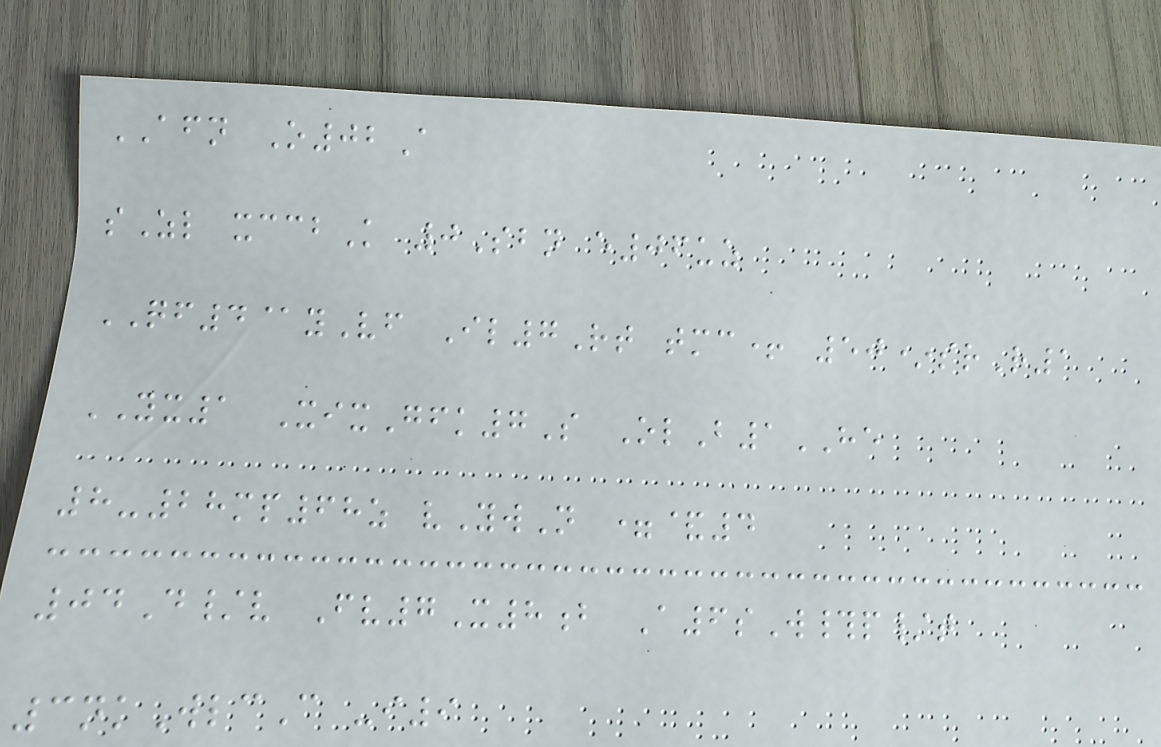AFN O02A
sZl xccbK 0Sbn e06uz
QF4@yVf Il7Rt tmc+ 50*srR1
YX1 XixGfk7S OlB1HE
8-28mp68z vYwN =&4
04D/v Fv7X8b A6sW#p/t
3nkWlcC -i9
